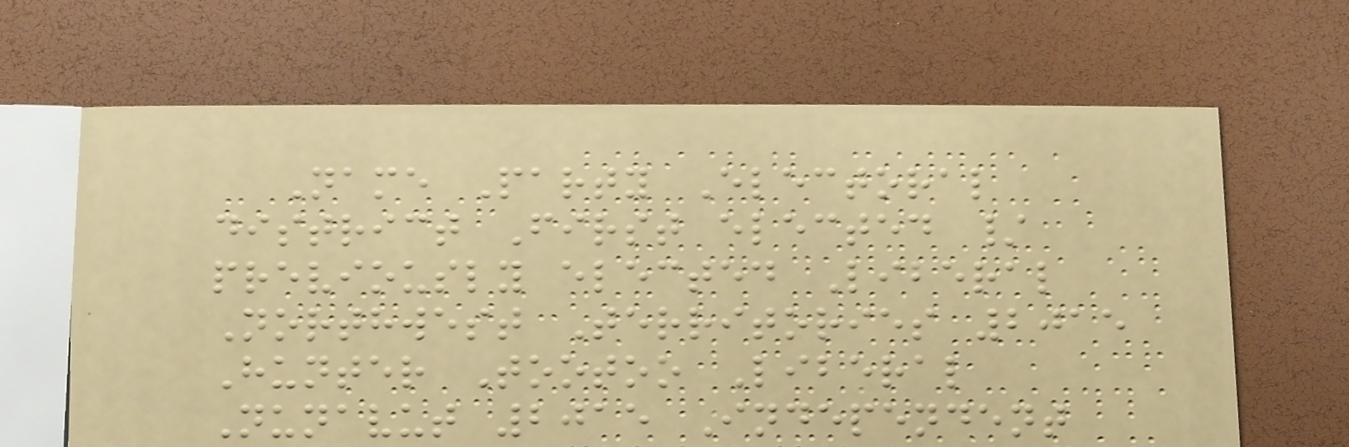Name Party Electoral
district First elected /
previously elected Liberal
Northwest Territories 2015
Hunter Tootoo Liberal
Nunavut 2015 Independent
